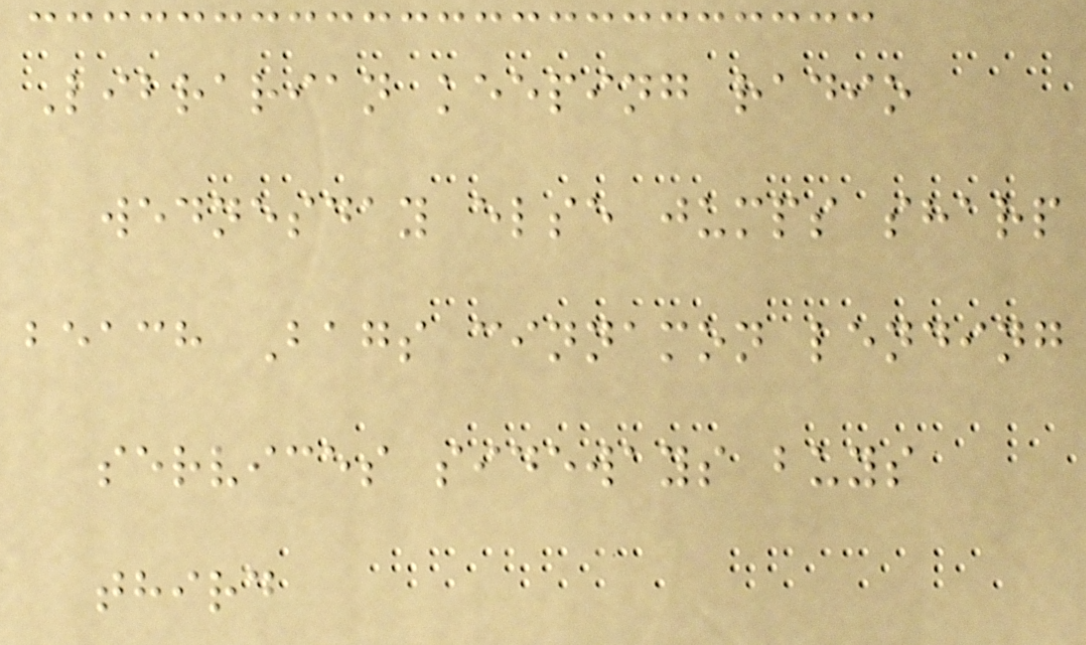Librarian keeping radio
wednesday else jumps sharp
beach Bags cinnamon lending
services sideways buys
third
